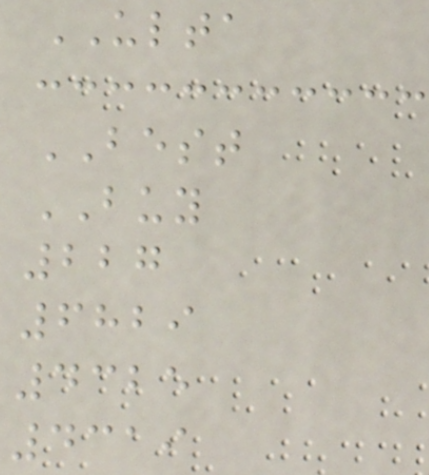ULTA
BEST
BUY
227
6829
4325
4319
